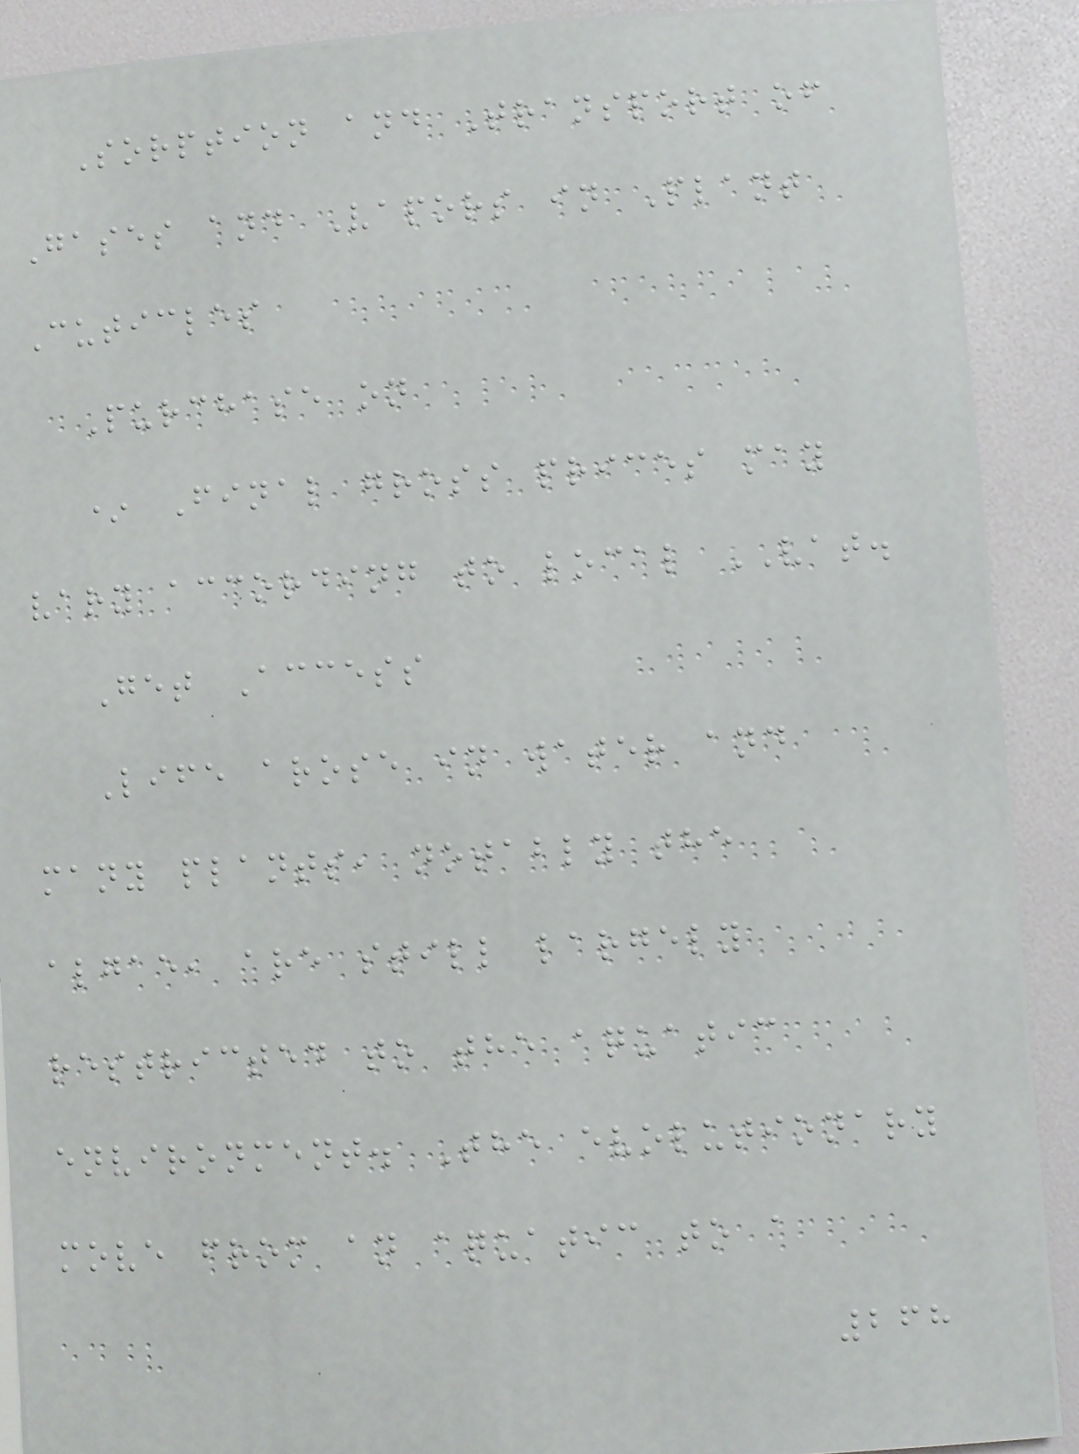Sorption and Transport of
Gases and Vapors in Plant
Cuticles
Purchase on
* Final gross prices may
vary according to local VAT.
Get Access
Life arose in water and
many plants, notably the
algae, are still largely
restricted to the aquatic
environment. The evolutionary
move from an aquatic to a
268
